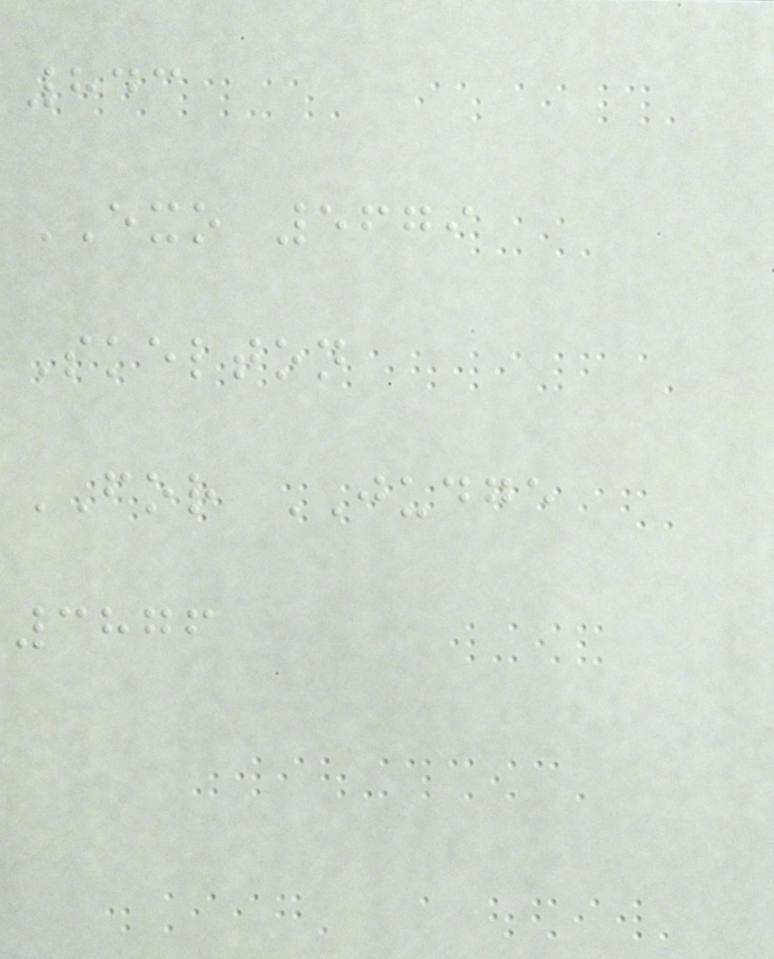843
EXO 5679
Skelton
FOR JUDGE
3876
